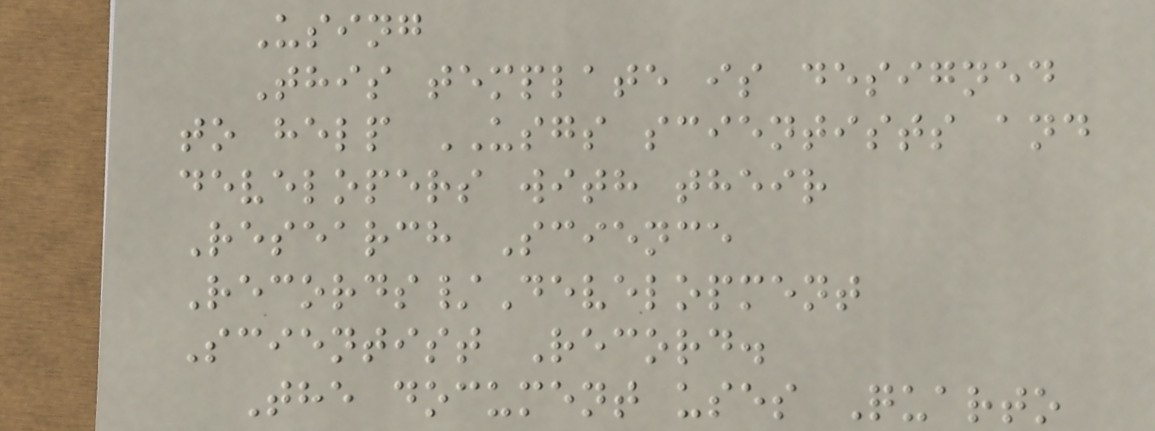Using
This template is designed
to help USGS scientists and
developers with their
Research Science
Records/Development
Scientist Record.
The document uses Quarto
